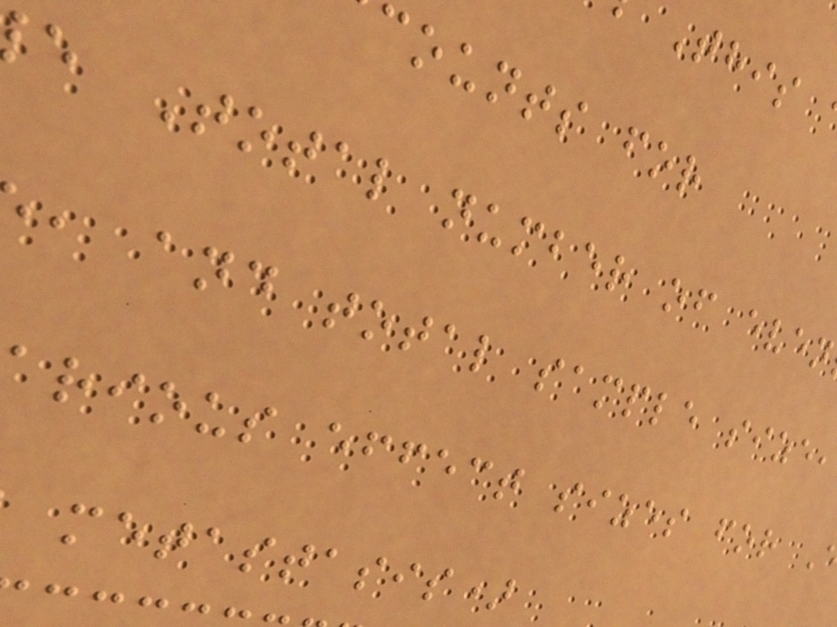counts for
e Total number of even
, and total sample size
rious effect sizes for
metastasis)
